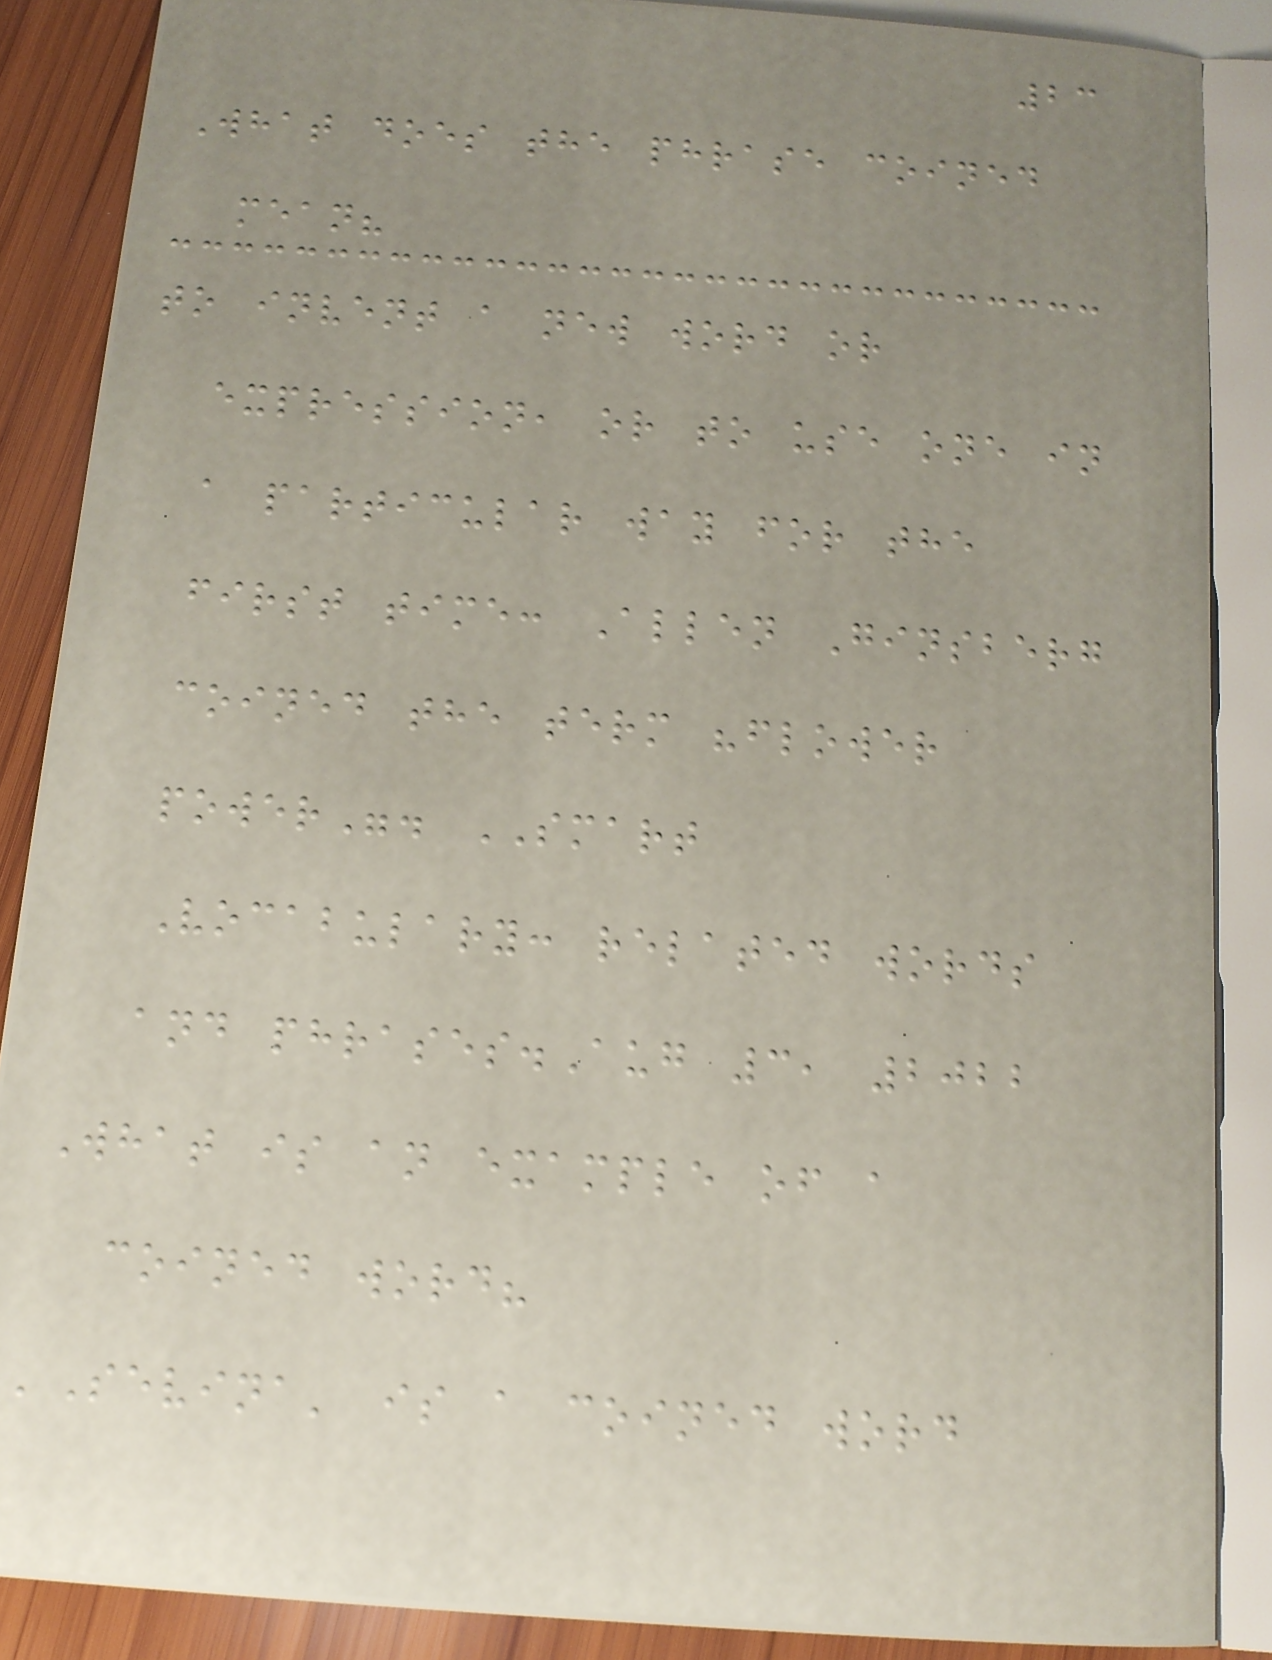23
What does the phrase coined
mean?
to invent a new word or
expression, or to use one in
a particular way for the
first time: Allen Ginsberg
coined the term "flower
power". SMART
Vocabulary: related words
and phrases.Aug 3, 2022
What is an example of a
coined word?
'Sevina' is a coined word
